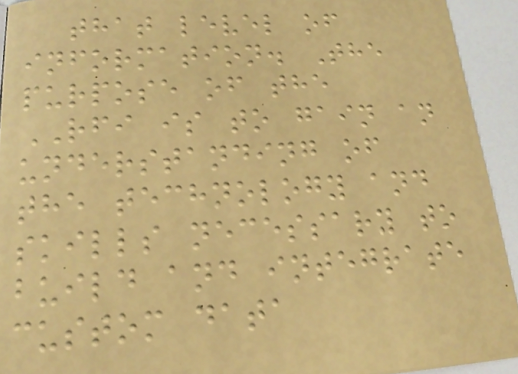that level of
information. The
purpose of the
RFI is to gain an
understanding of
the technology and
skills necessary to
build and integrate
custom data
